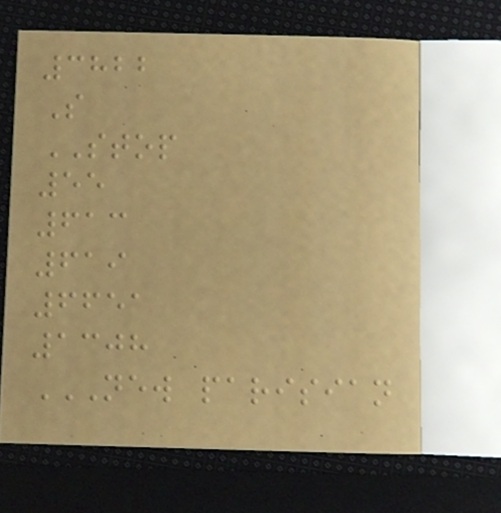3822
S
STOP
55
613
619
6651
1308
NEW PARISIAN
